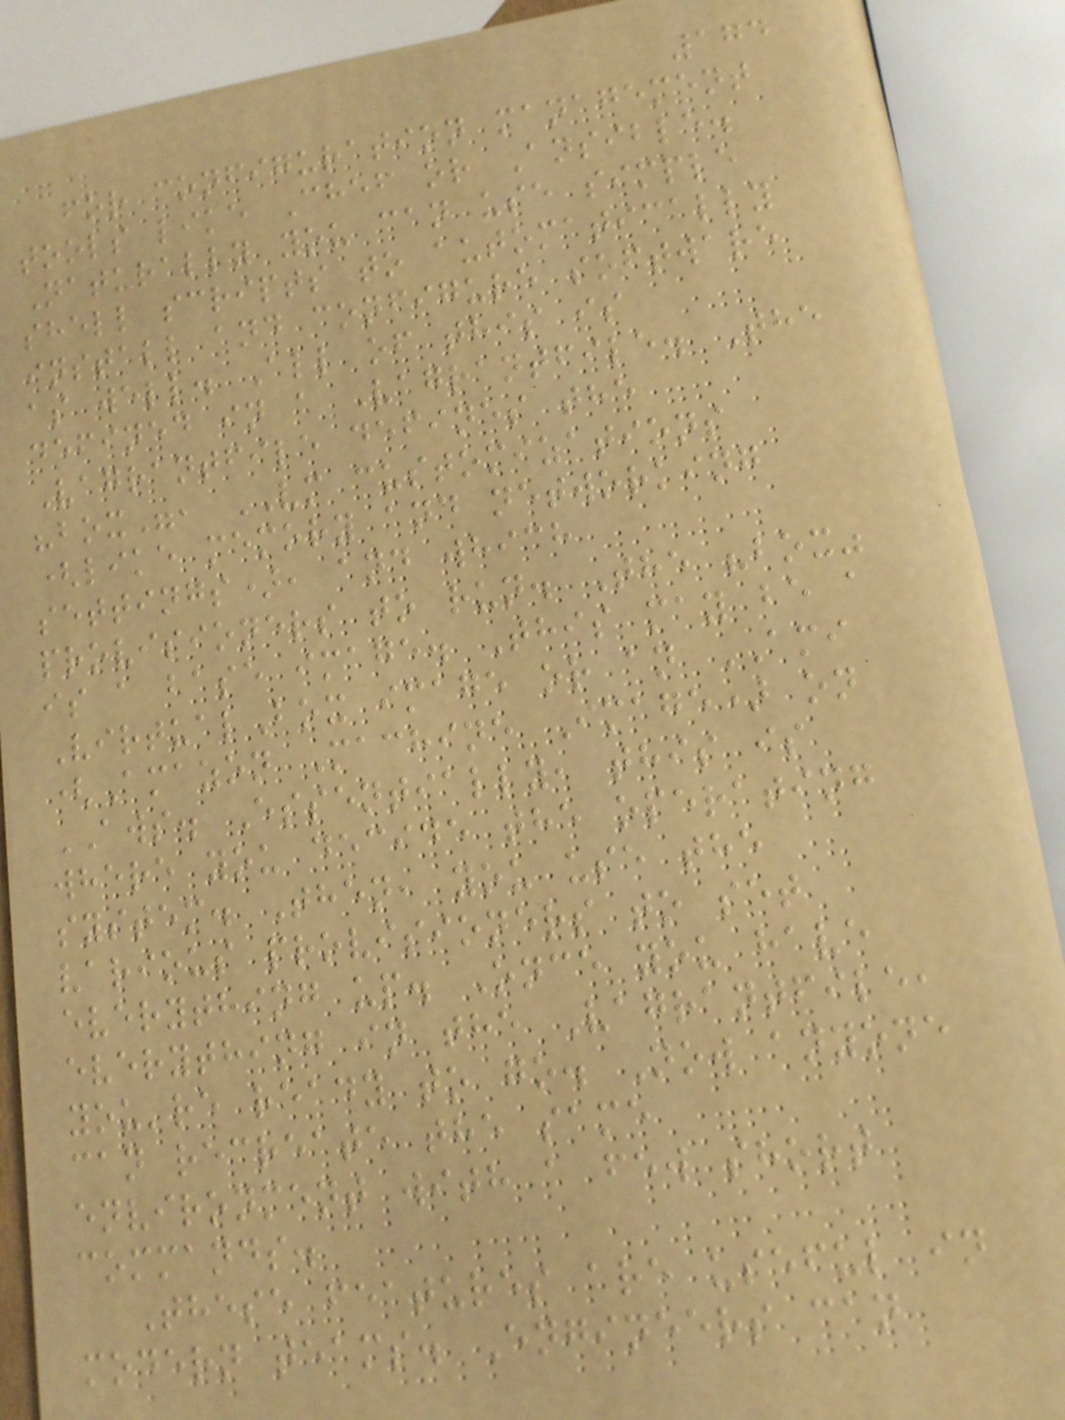174
for configuration management
tools like Chef or Ansible.
Naturally you can use simple
shell scripts to automatically
install and configure software
as well. All of this is
defined in a Vagrantfile. The
Vagrantfile defines the
"box", VM customizations
(like memory and networking
settings), and which
provisioners to run. The "box"
is a base image. This may be a
VirtualBox image or an AMI
(Amazon Machine Image) on
AWS. Essentially, this is
where you decide the operating
system. Then, you use the
various provisioners to set
everything up. Once you have
everything in the Vagrantfile,
you're ready to go. Now anyone
can recreate the same
environment with a few short
commands.
These features are useful in
modern teams. Engineers can
